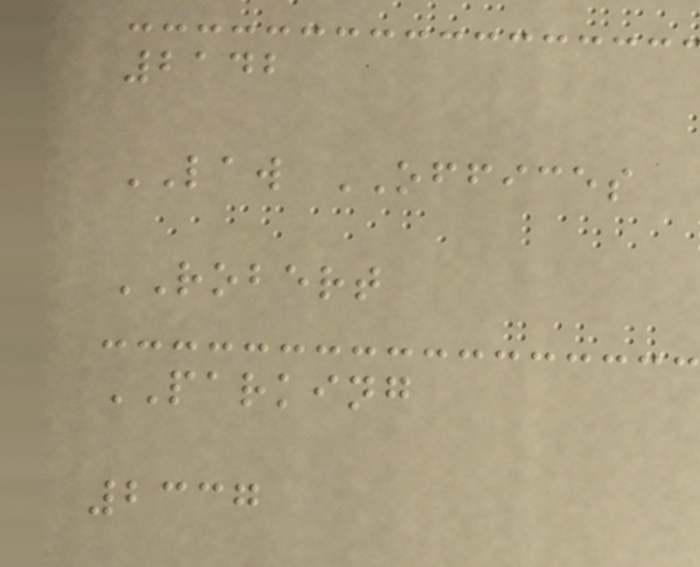2142
LAW OFFICES
ROBERT
PARKING
2337
